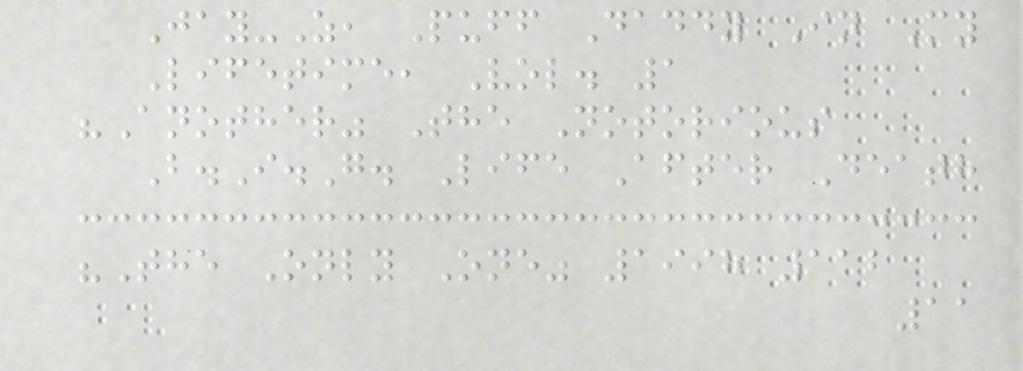Jay-Z, Puff Daddy In My
Lifetime, Vol. 1
"Another" The Notorious
B.I.G. Life After Death
"The Only One" 1998 112
11
